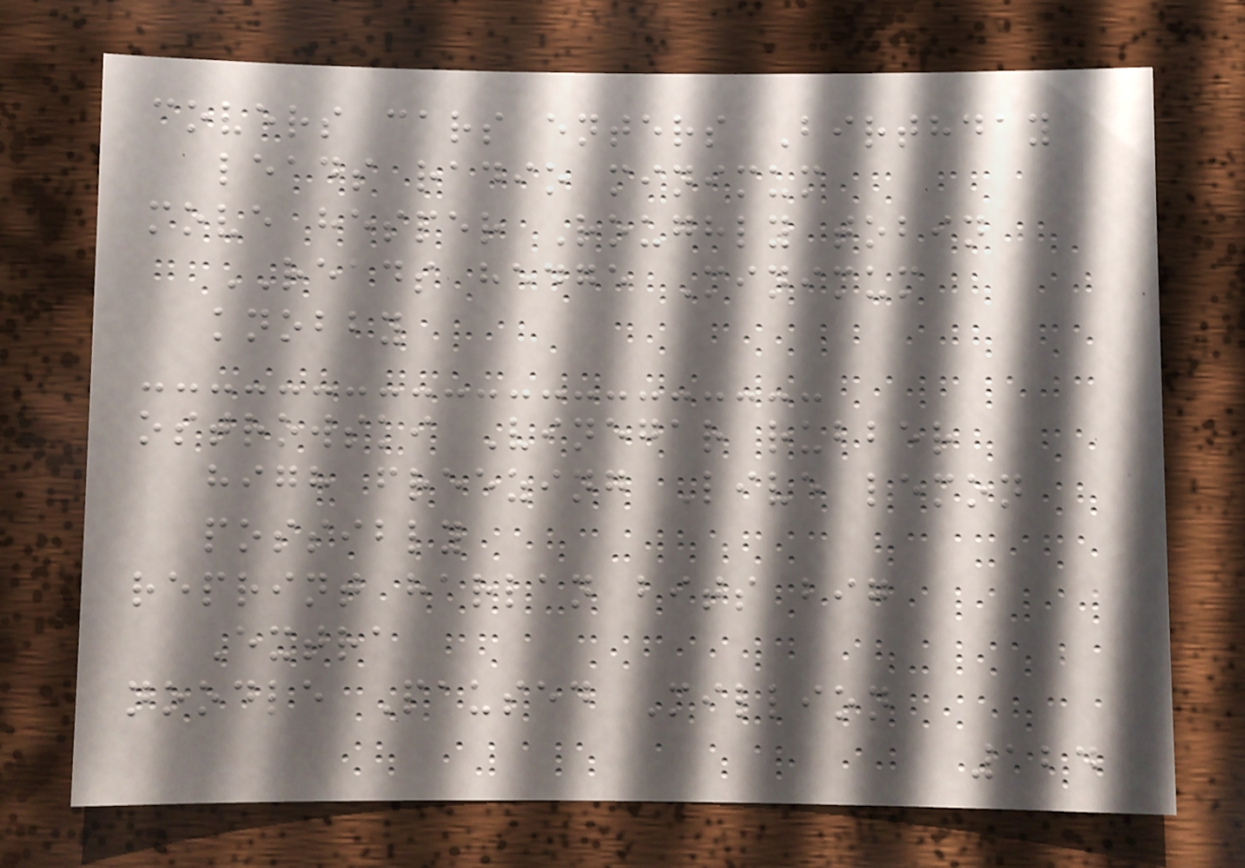covers cars enters Birthday
leads radio minimum
move hesper Roughly tobin
READS hedge Minimum
knobby
ostrowski Vinegar rubber
high freezing Live lemon
possibly
reprint harlan bits big
Extra
noodle Paused Million
124
